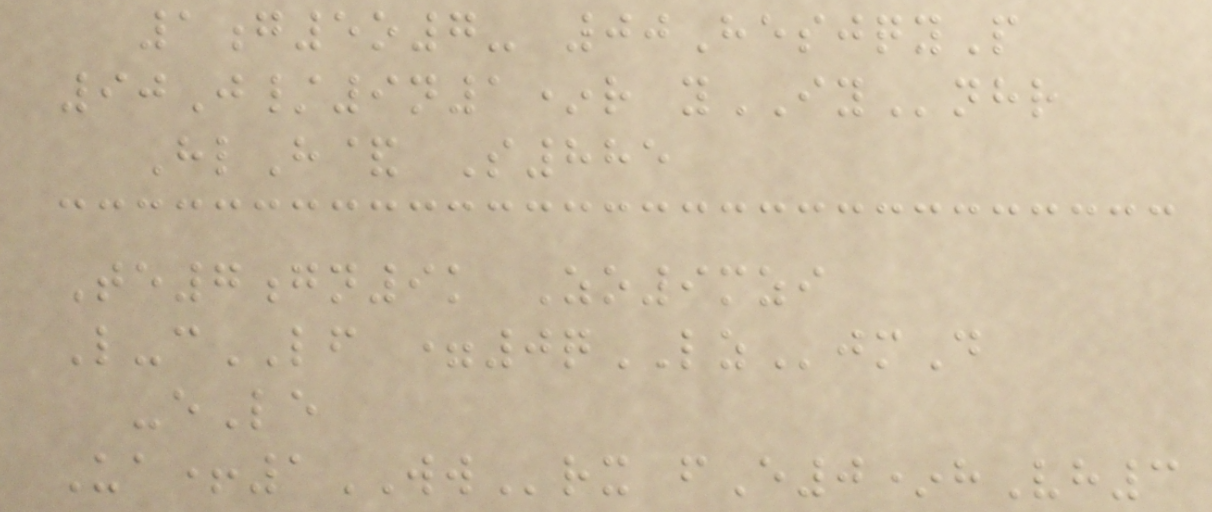1g5o7- 00HesjqyP
90J/9n1*r yIYnhr
HlH& S885
Te7gn9k Zo9mzi
L-cLF =0qLZjmD
-eLe
Ua+1WWrx fE0*hVh3
